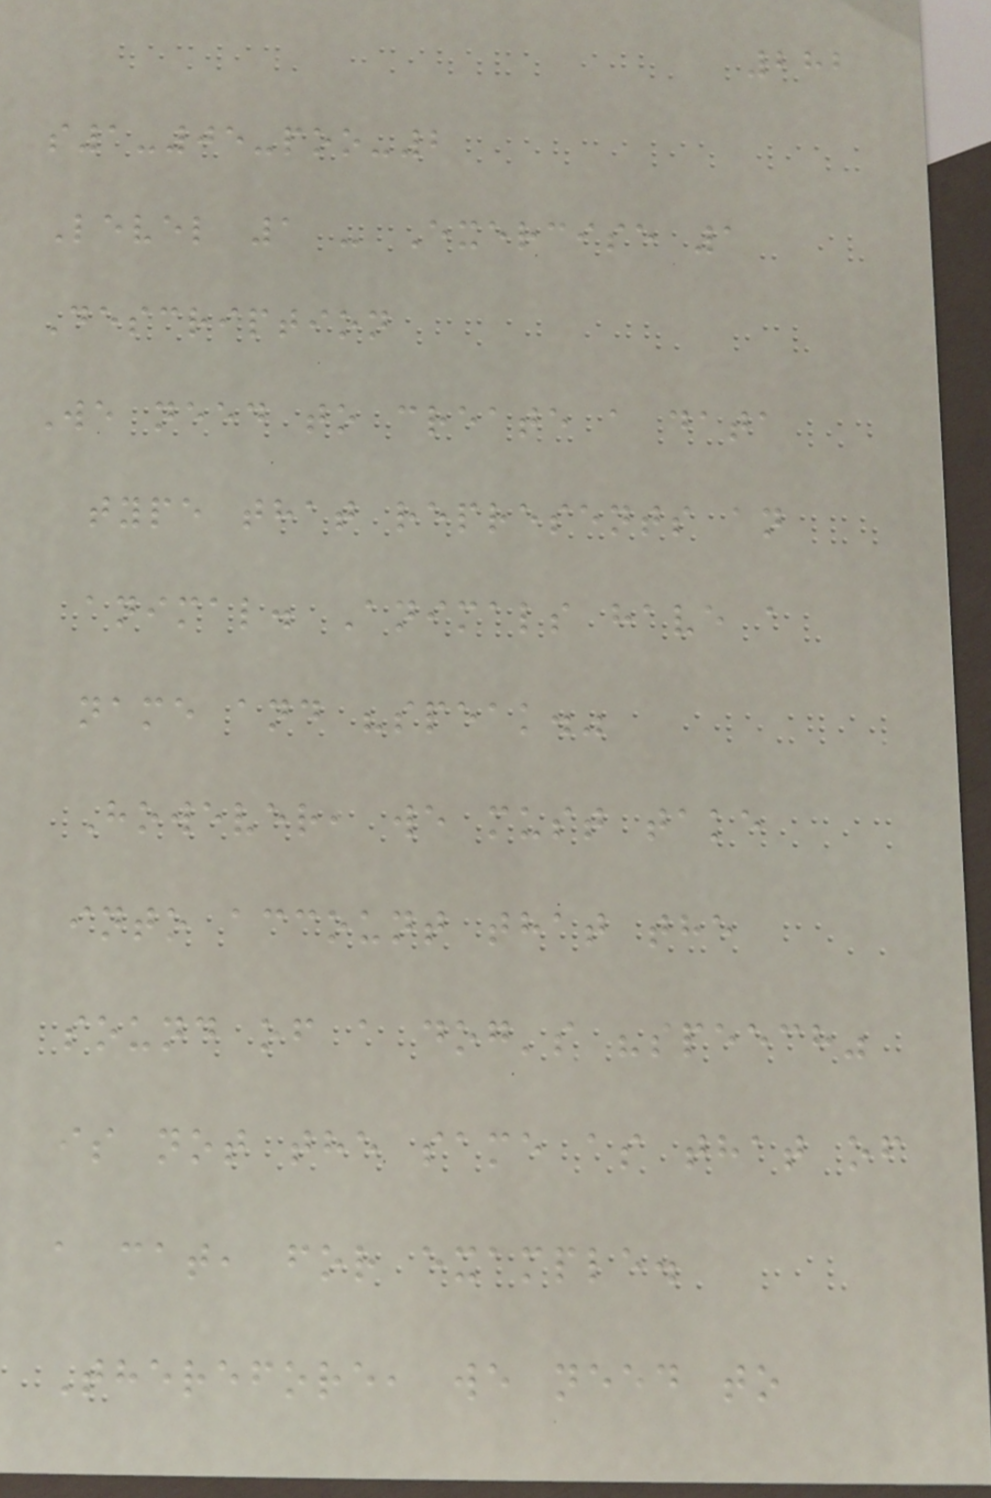282
s1-05-poo-2
Level 1 - Exercise 1
Description
We need to create a data
type that represents an
animal. Animals have a
name and "speak."
However, we must take
into account that the
sound of a dog's "speech"
is not the same as that of
a cat, for example.
Therefore, we need to
